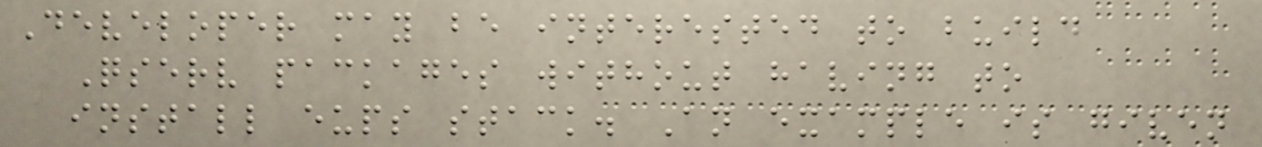Developer may be interested to build
Qserv packages without having to
install eups stack. An example is given
